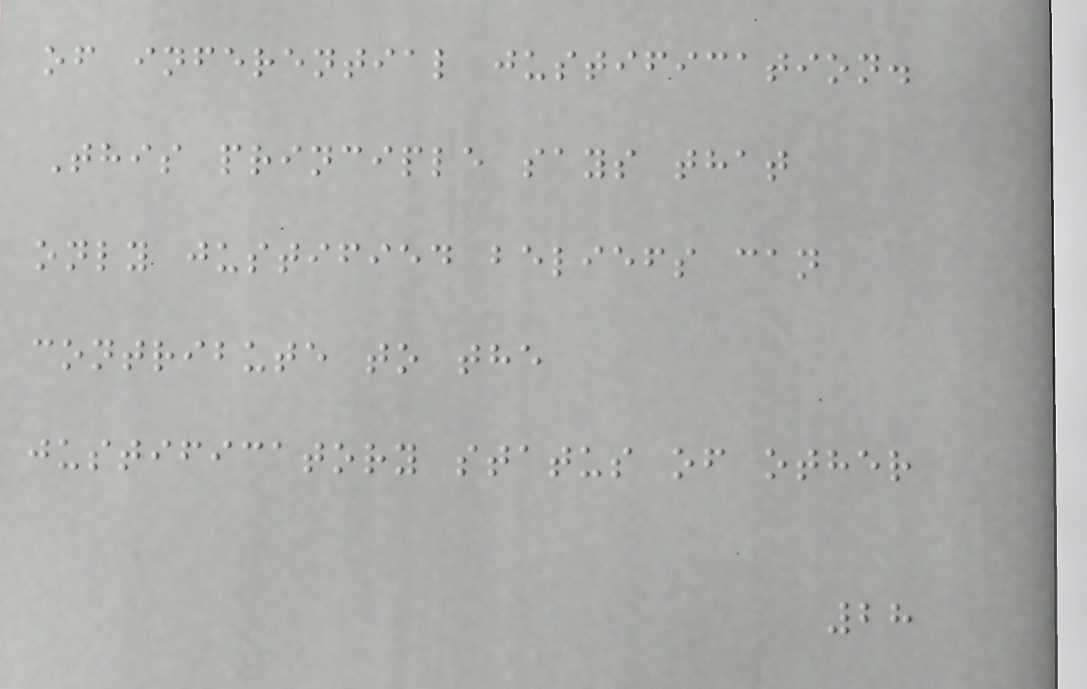of inferential justification.
This principle says that
only justified beliefs can
contribute to the
justificatory status of other
28
